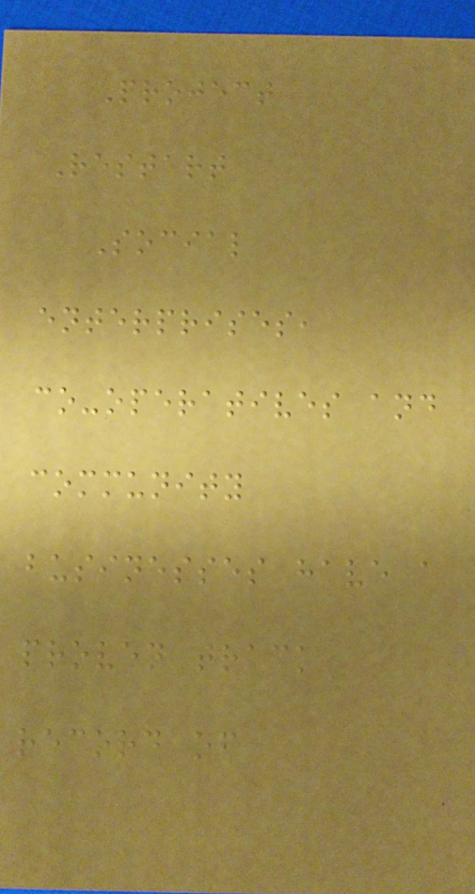Project
Restart
Social
enterprises,
co-operatives and
community
businesses have a
proven track
record of
